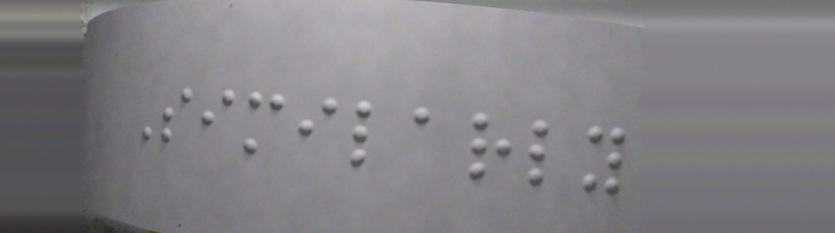Similarly
